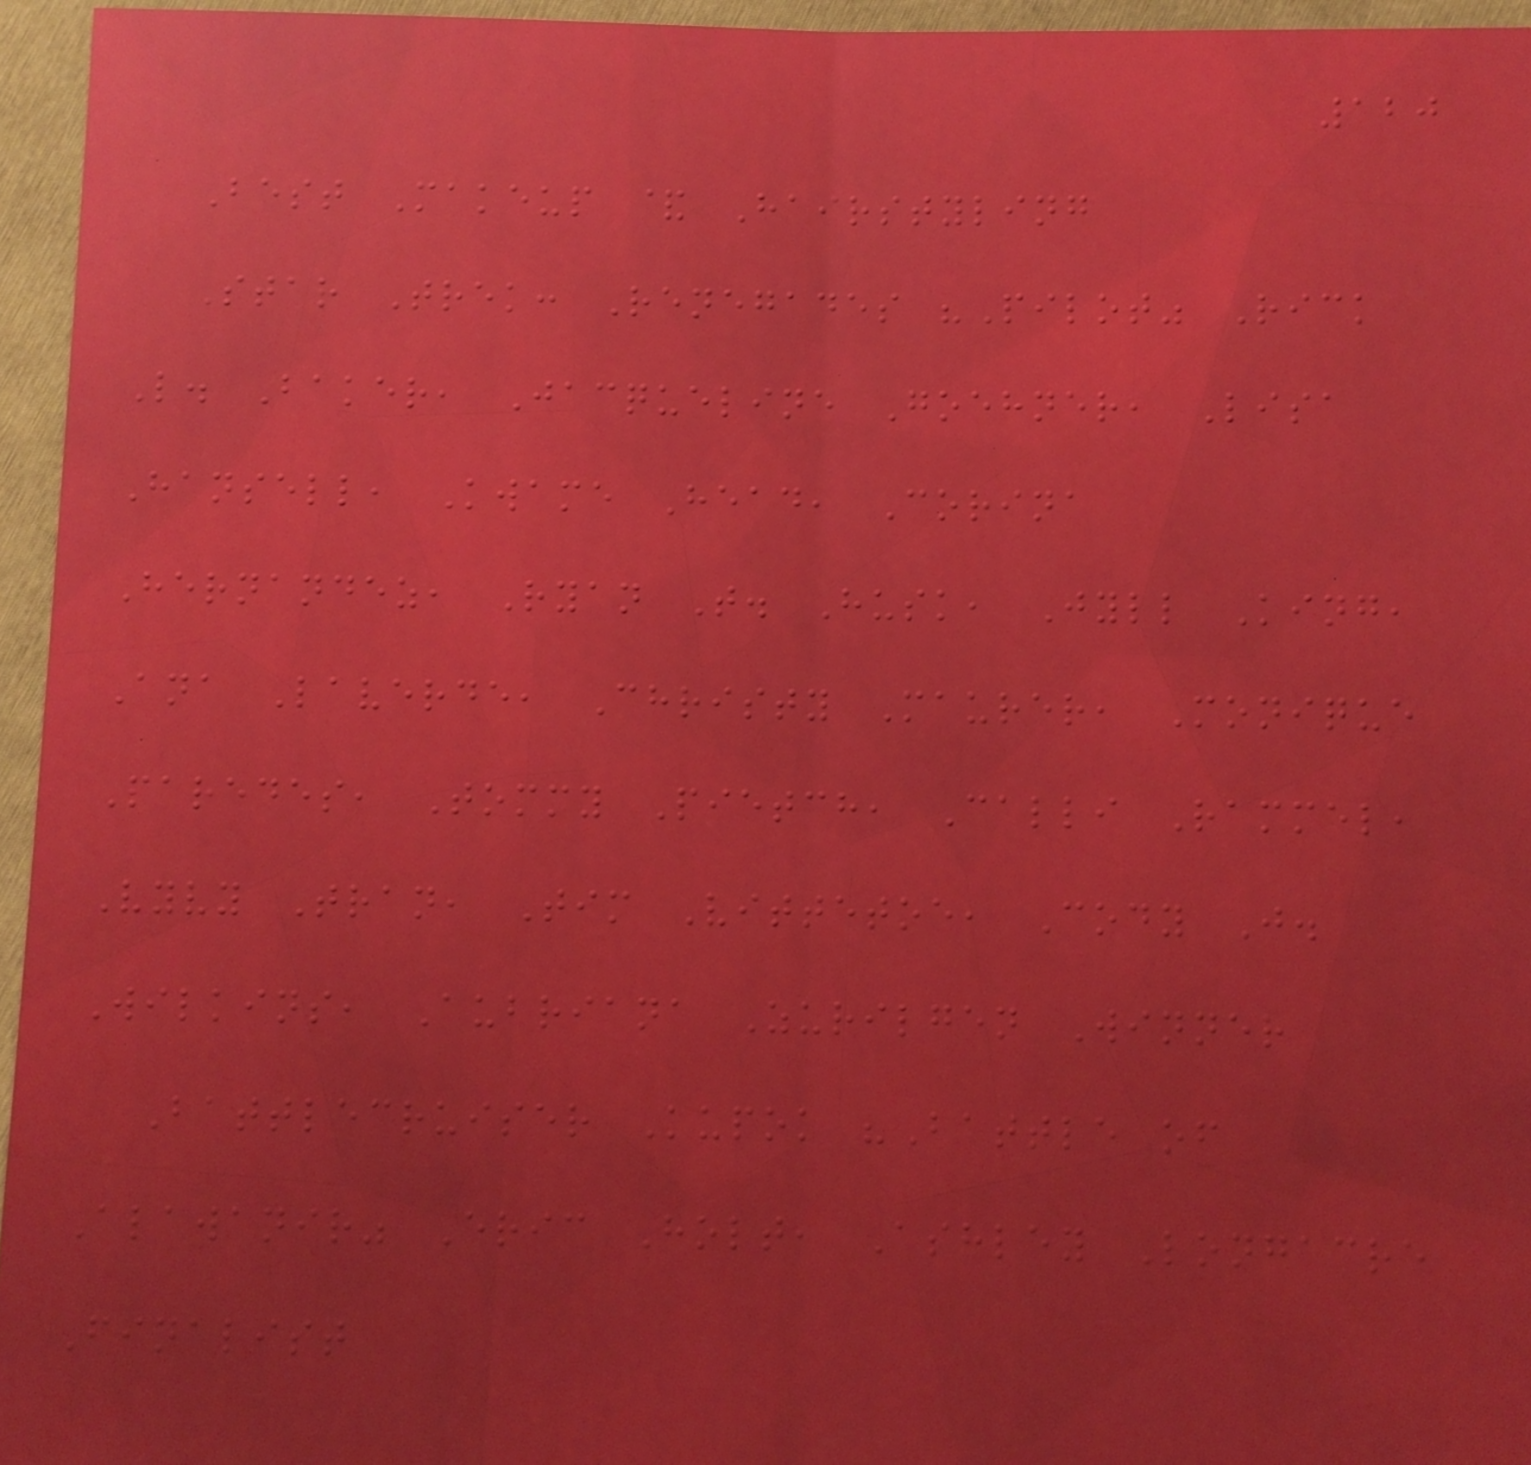120
Best Makeup & Hairstyling
Star Trek: Renegades "Pilot" Rick
L. Baker, Jacqueline Goehner, Lisa
Hansell, Kwame Head, Corina
Hernandez, Ryan T. Husk, Jyll King,
Ana Laverde, Christy Maurer, Monique
Paredes, Tommy Pietch, Calli Rammel,
Vyvy Tran, Tim Vittetoe, Cody J.
Wilkins, Aubriana Zurilgen Winner
Battlecruiser Kupok "Battle of
Alawanir" Eric Holt, Ashley Longacre
Finalist
